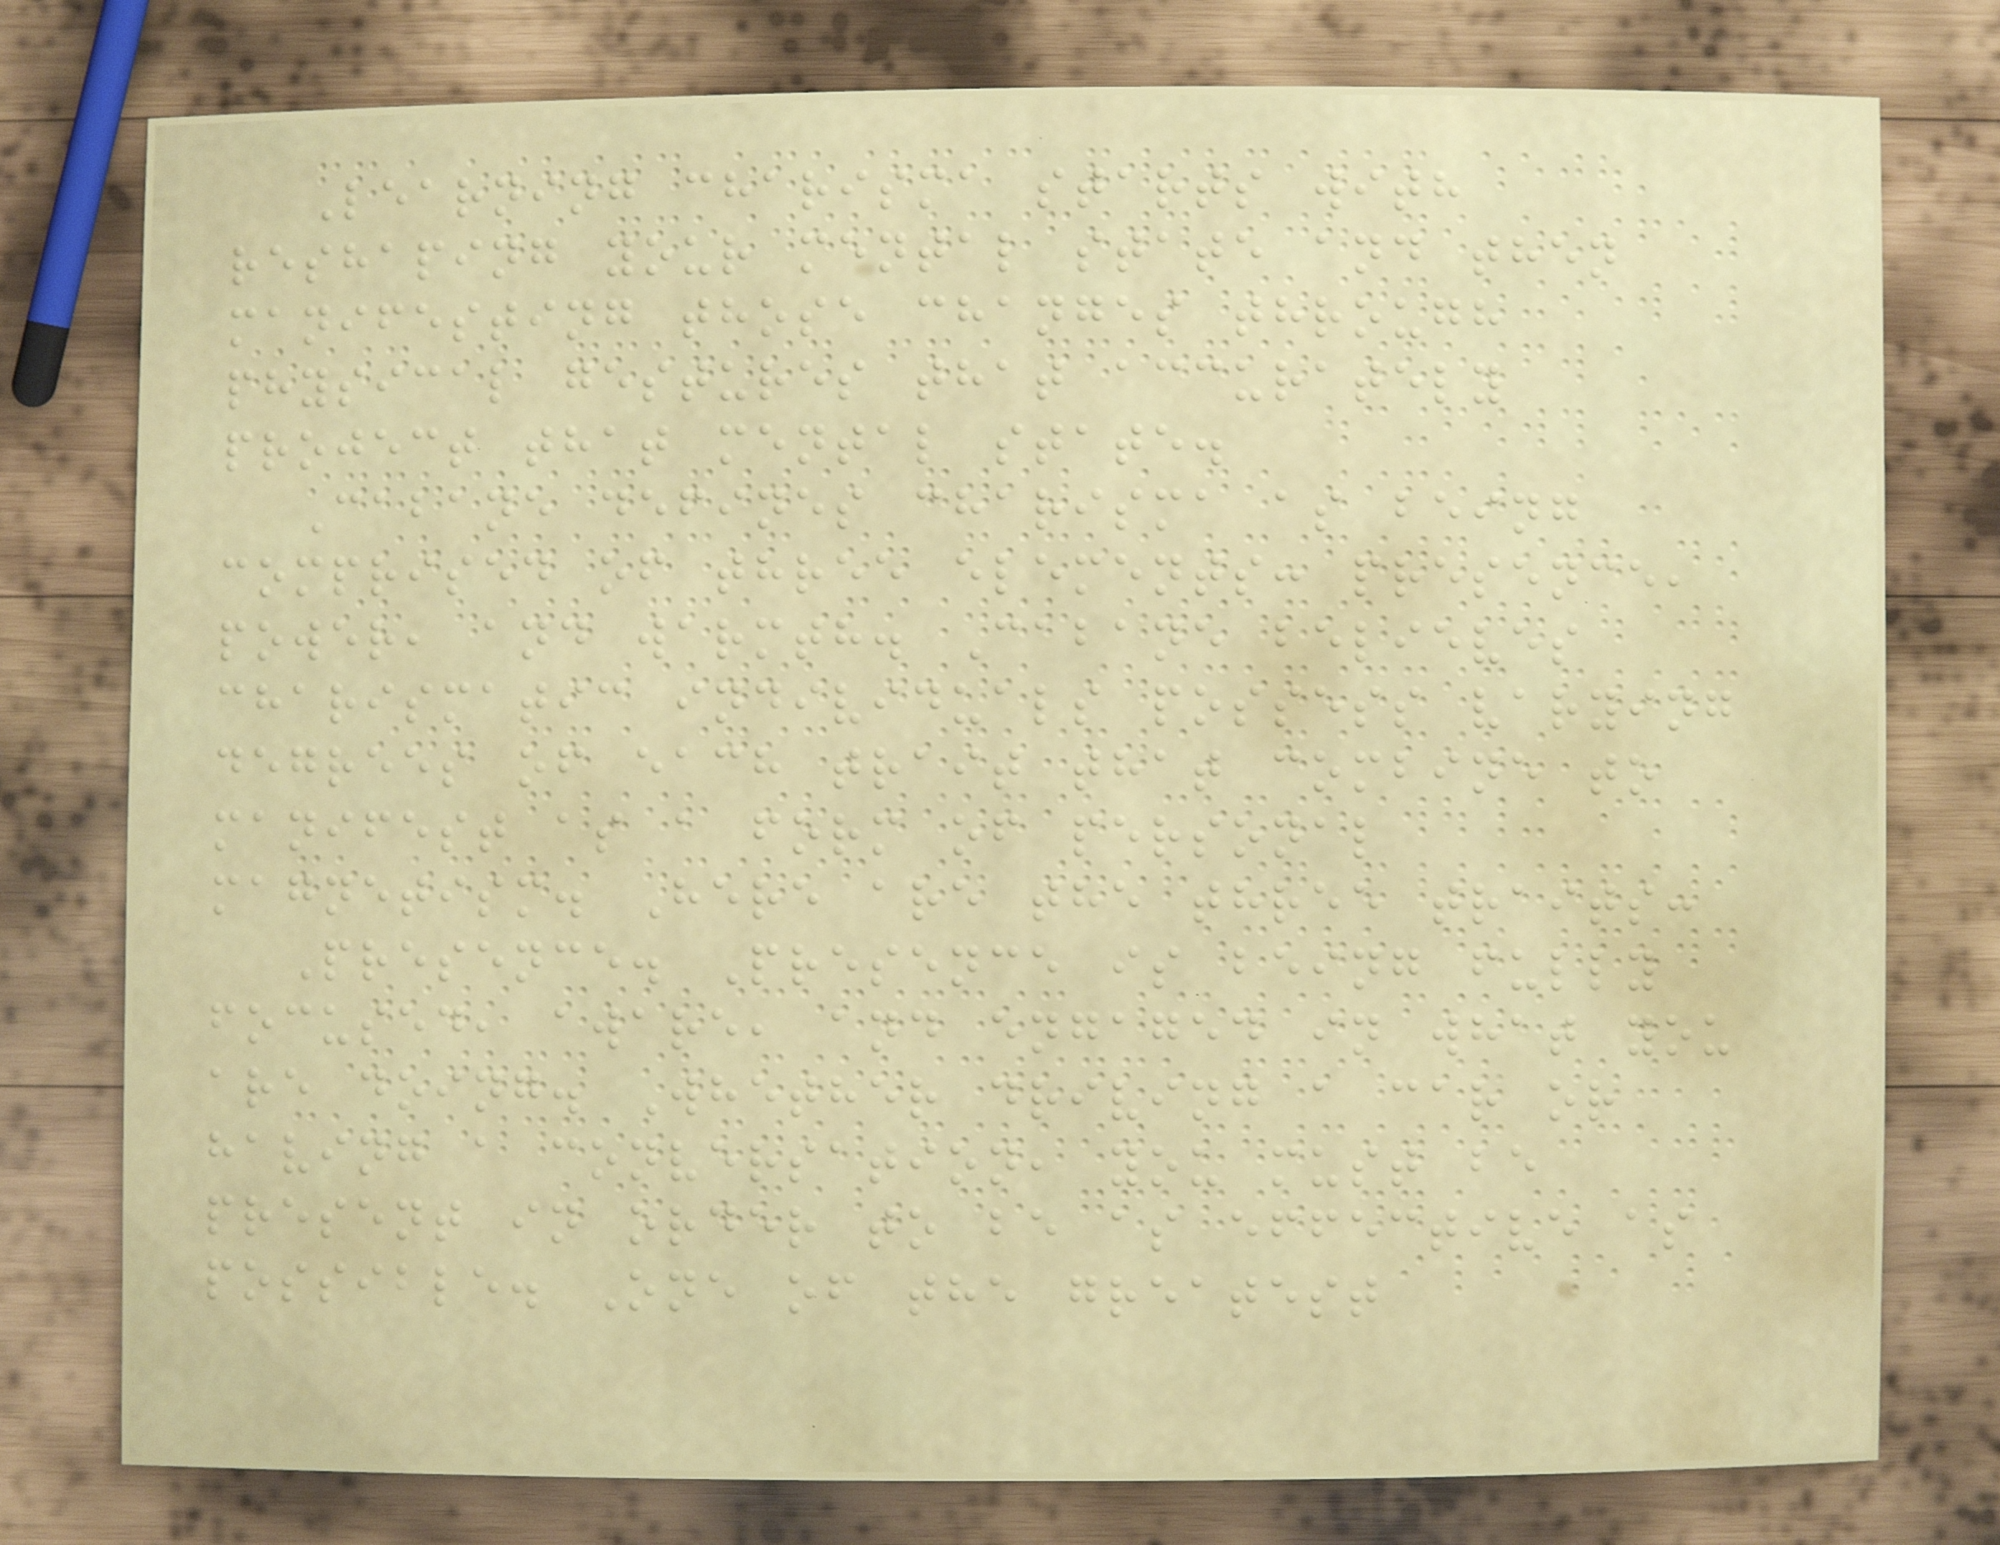Learning charisma starts with
reshaping your mental state and then
manifesting those changes through
physical gestures that accurately
project that mental state.
Cabane defines charisma as being
comprised of three elements: presence,
power, and warmth. Cabane believes
charismatic individuals possess varying
degrees of each trait that combine to
manifest as a form of personal
magnetism. Here are the three traits:
Presence. Presence is being fully
focused, aware, and engaged in what you
are doing. Whether driving a car or
having a conversation, you must be
present in order to be as effective as
possible. One of the greatest
